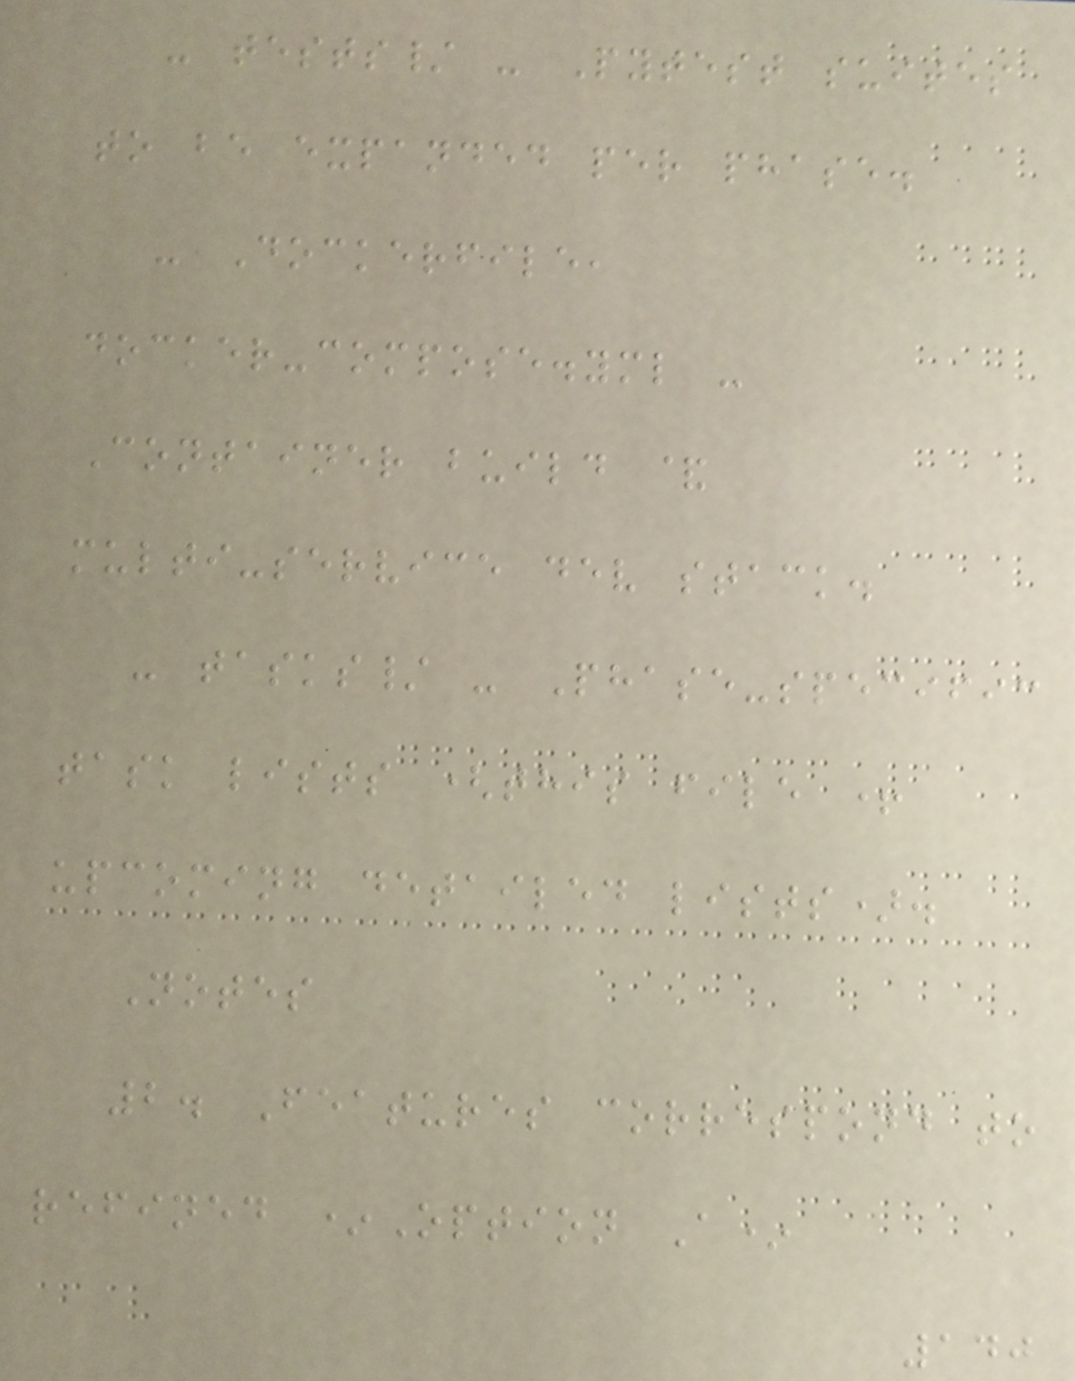- tests/ - Pytest suites
to be expanded per phase.
- Dockerfile,
docker-compose.yml -
Container build &
multi-service dev stack.
- tasks/ - Phase-specific
task lists (this file +
upcoming detailed lists).
Notes
2. Features correspond to
refined *Option A*
140
